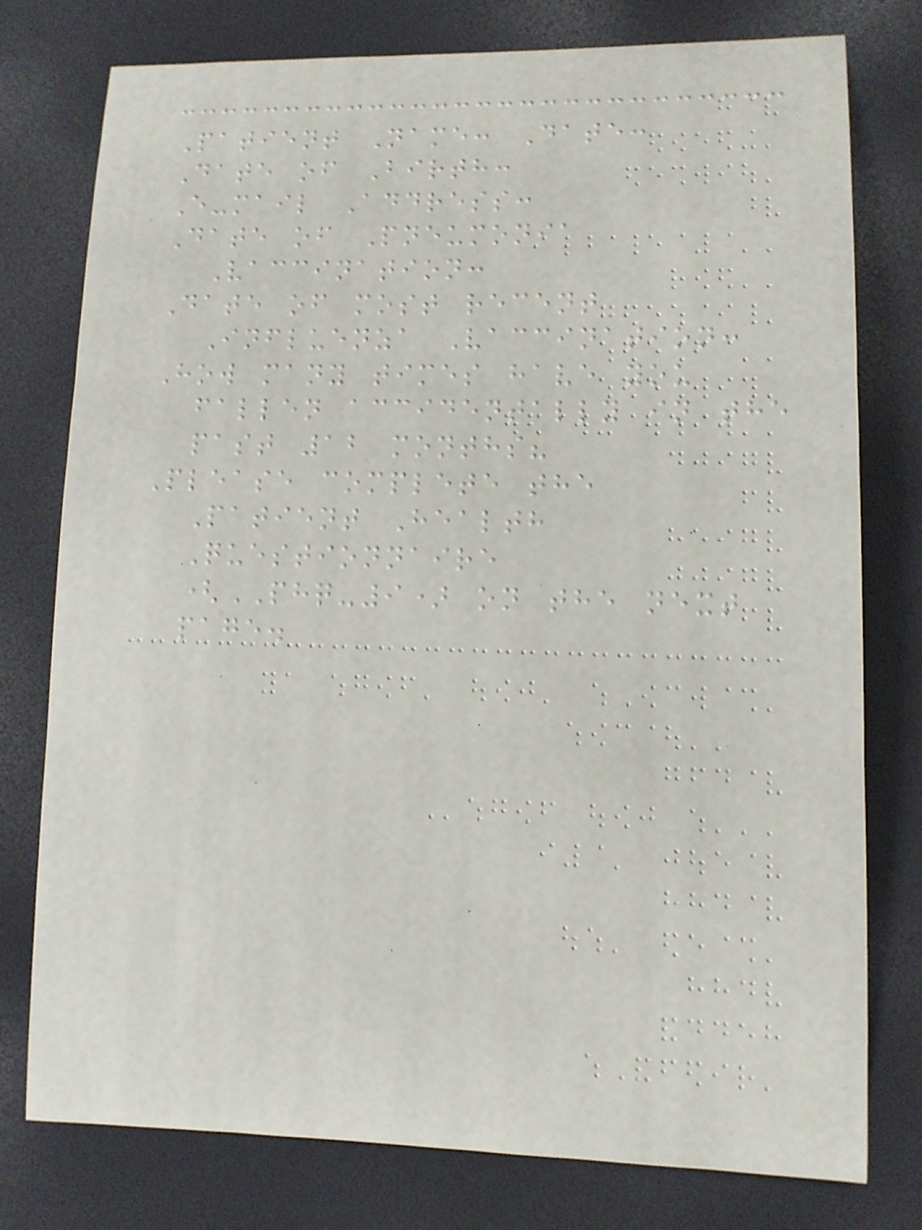Patient Name: Date:
Date of Birth:
E-mail Address:
Date of Pneumonia
Vaccination:
Date of most recent
Influenza Vaccination:
How many times have you
fallen accidentally in the
past 12 months?
Please complete the
Patient Health
Questionnaire
(PHQ-9) on the next
page.
